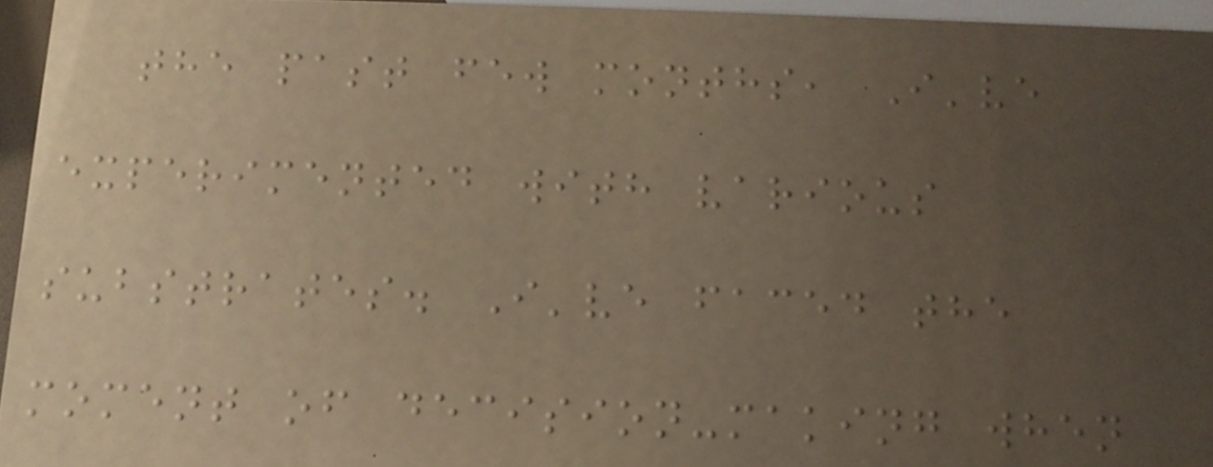the past few months, I've
experimented with various
substrates. I've faced the
moment of decision-making when
